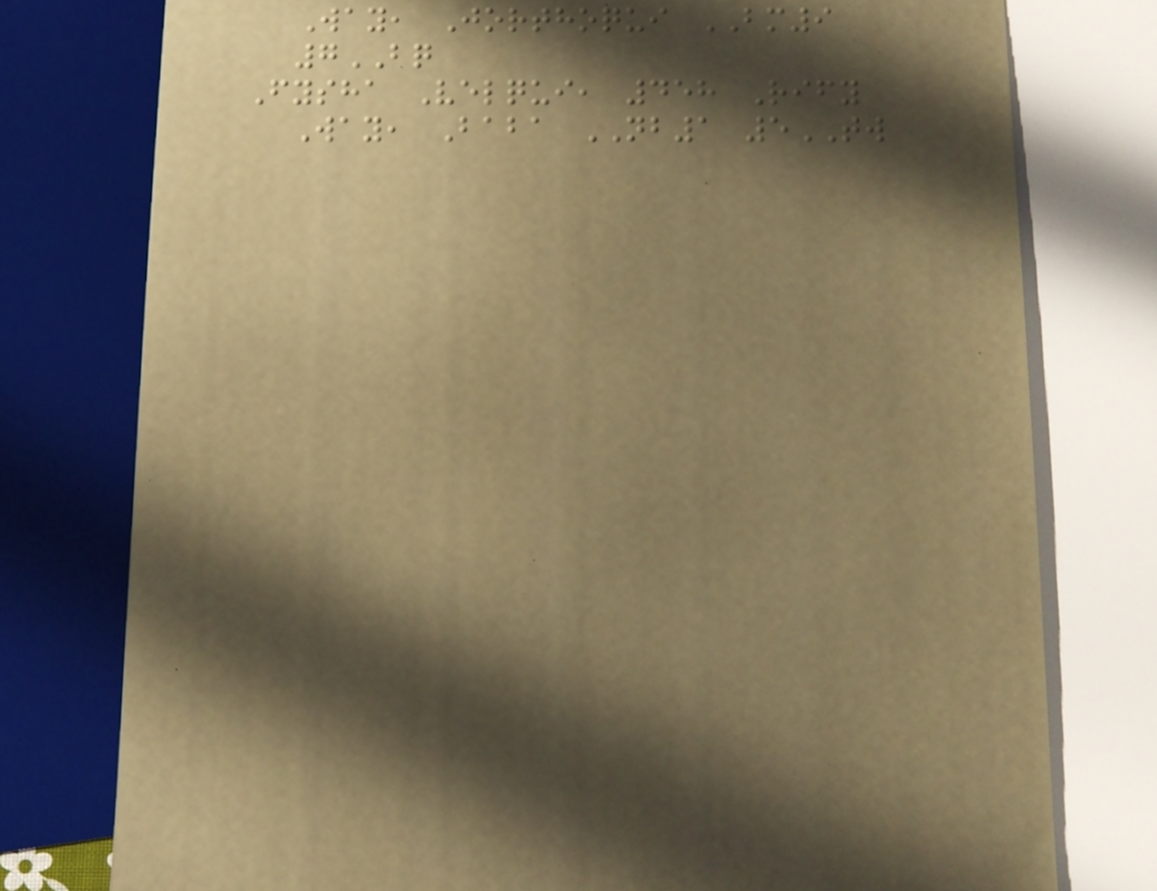Way, Jorthoqui BM9
7BQ
Fysha Velqui, 458 Rify
Way, Baba NB1 5TW
